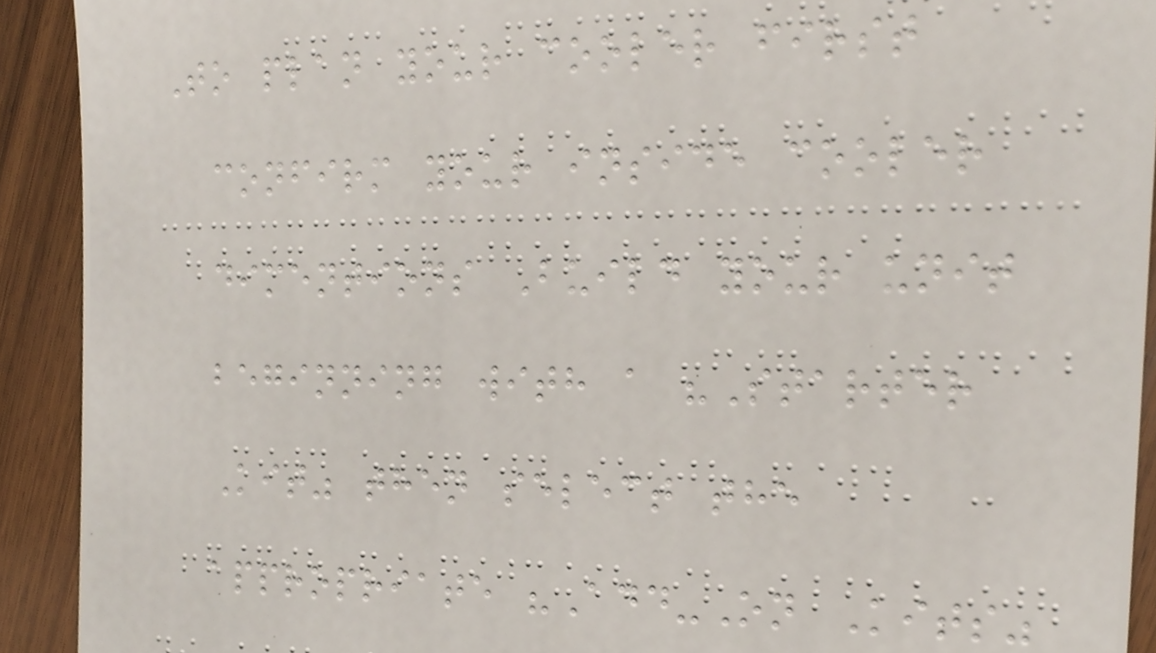To plan your cooler first
confirm your inside cooler
dimentions Build your unit
beginning with a "Starter
Kit" then select the
appropriate "Add-On Kits"
